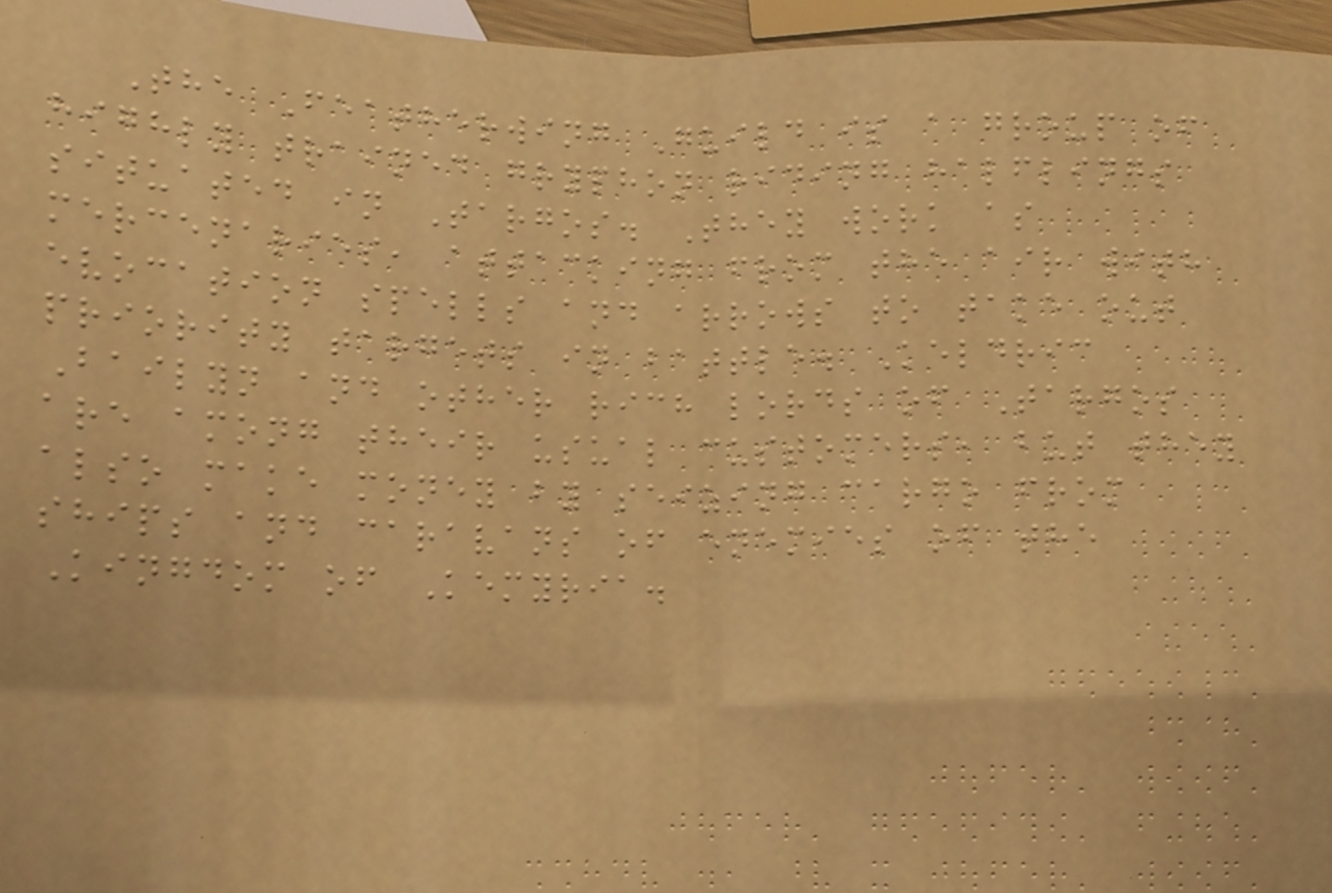The Featherwing Guild is a group of
highly trained gryphon riding halflings
situated in Targos. They work as
mercenaries, attacking from the air with
evocation spells and arrows to take out
priority targets in battle. Keldric
Bailyn and other rich lords of Targos
are among their usual customers, but they
also make money by seizing cargo from
ships and caravans of enemies of the
Kingdom of Kemyria.
